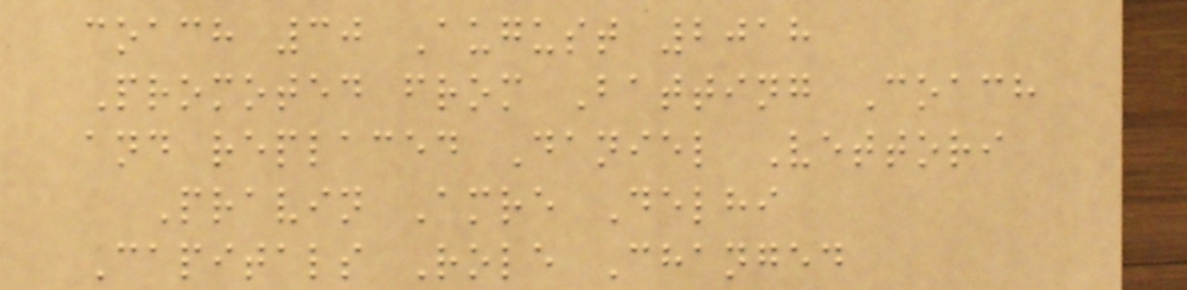coach 30 August 2018
Promoted from Batting Coach
and replaced Daniel Vettori
Pravin Amre Delhi
Capitals Role Changed
